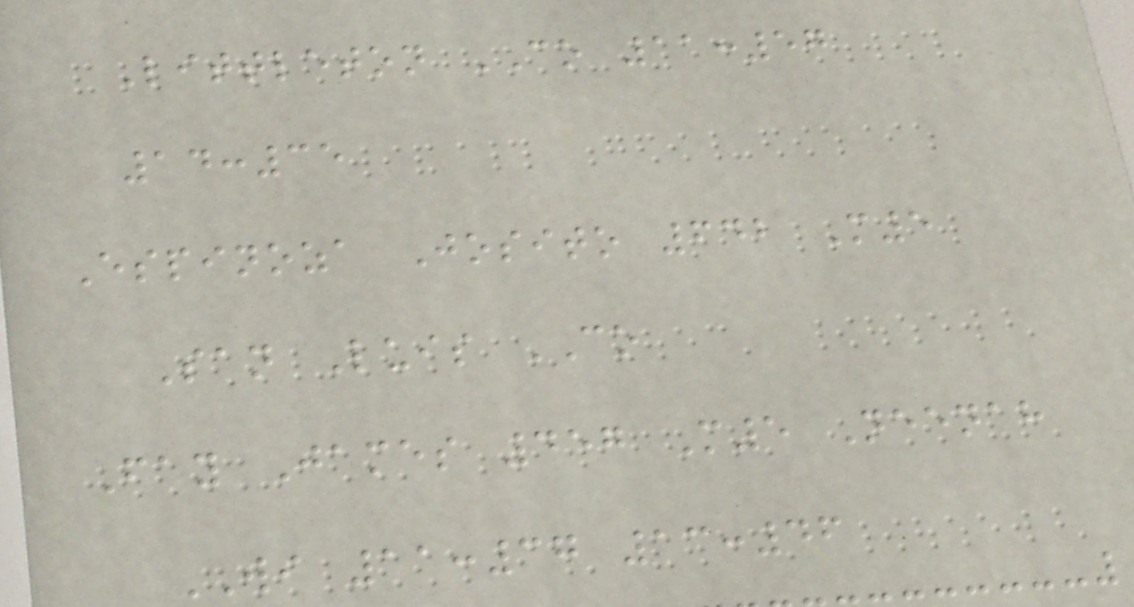Littleton CO 11:57
14:35
Espinoza Josito 642 M5
San Luis CO
Fay James 457 M5 Neenah
WI 11:37 13:46
